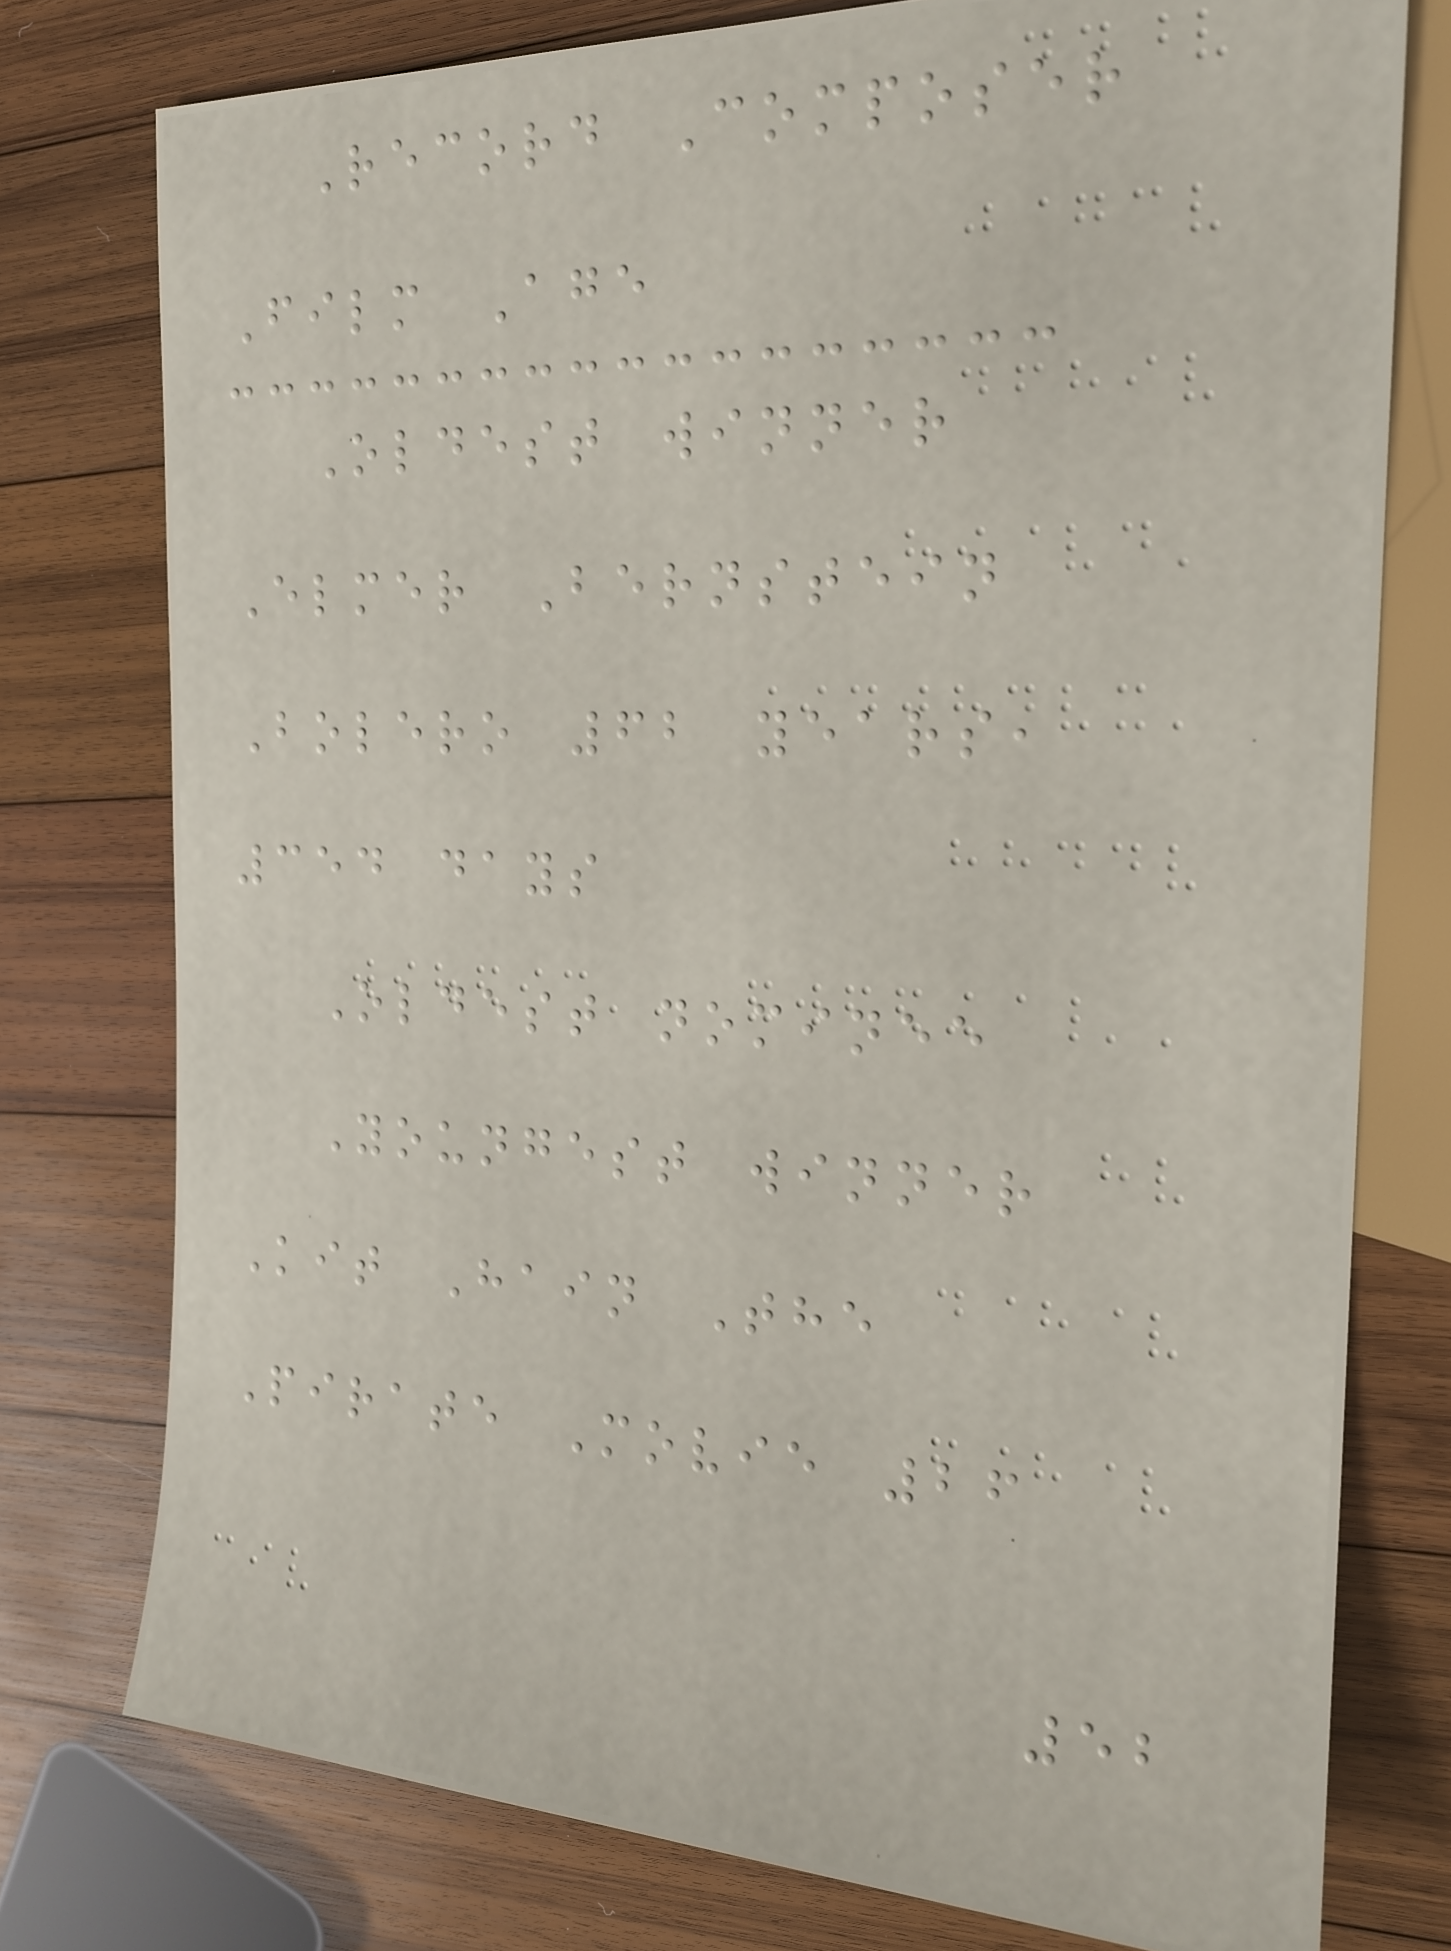Record Composer
Film Age
Oldest winner
Elmer Bernstein
Bolero 62 years,
354 days
Oldest nominee
Youngest winner
Kit Hain The
Pirate Movie 26
52
